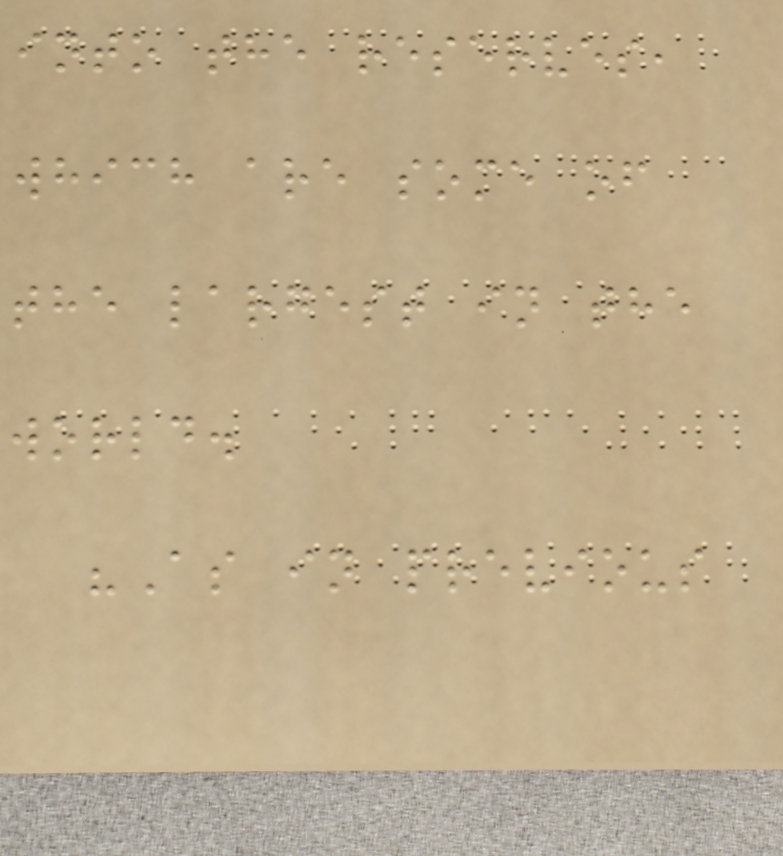into the reserves,
which are some of
the largest in the
world.
"As in previous
